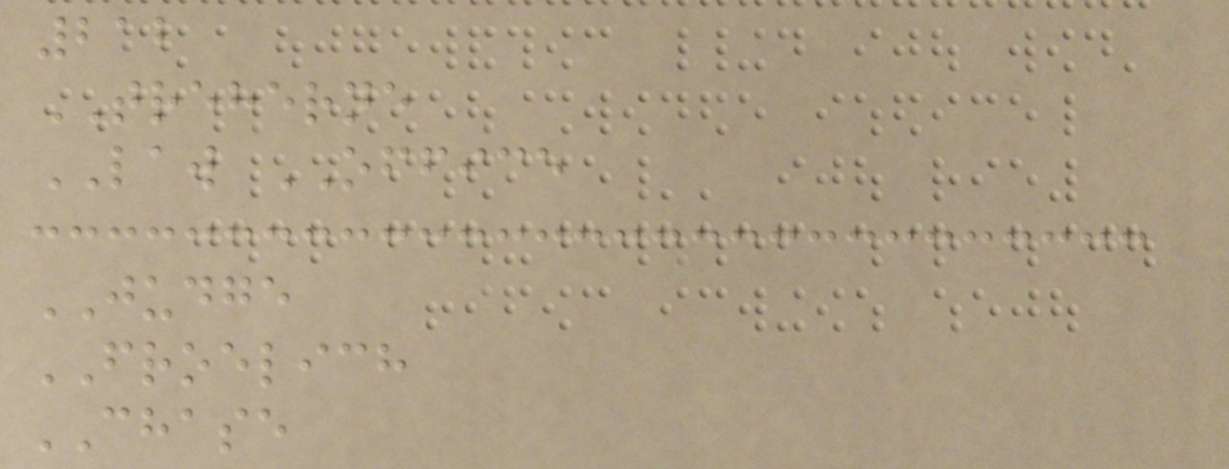212
TREHERNE
LAW OFFICE
JUDGE
FROELICH
CHASE
